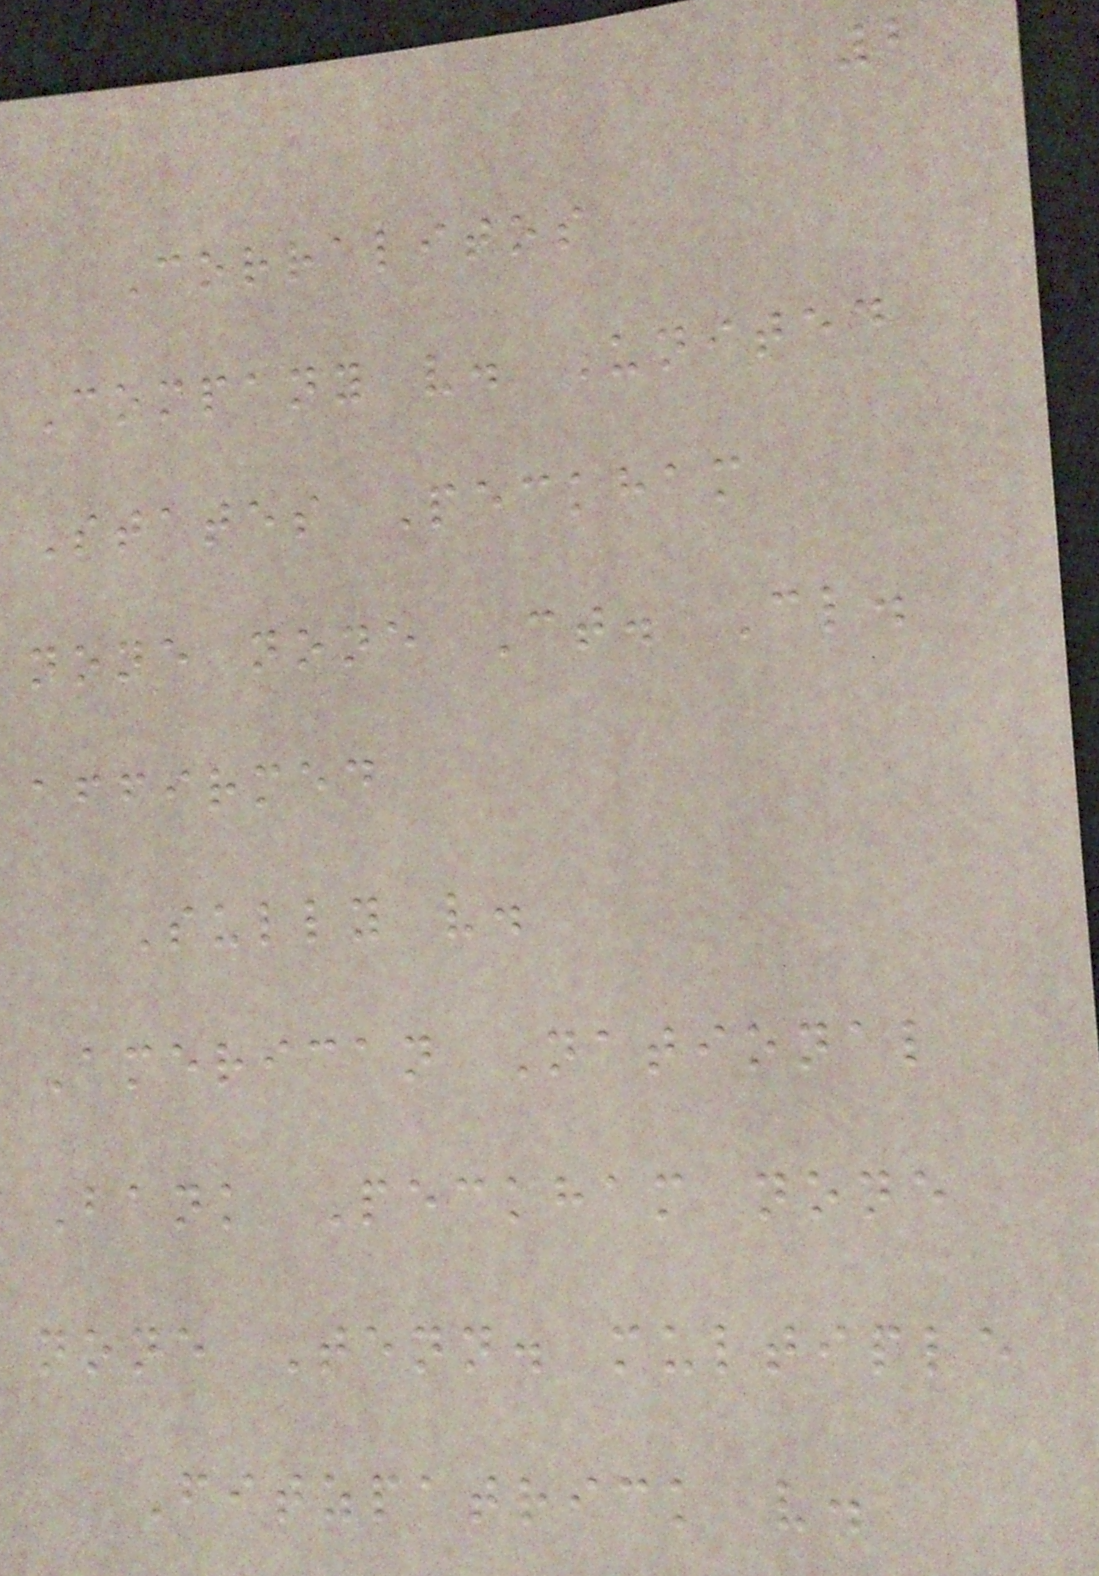2
Corralitos
Company v. United
States Peckham
none none Ct. Cl.
affirmed
Sully v.
American National
Bank Peckham none
none Tenn. multiple
Fitzpatrick v.
